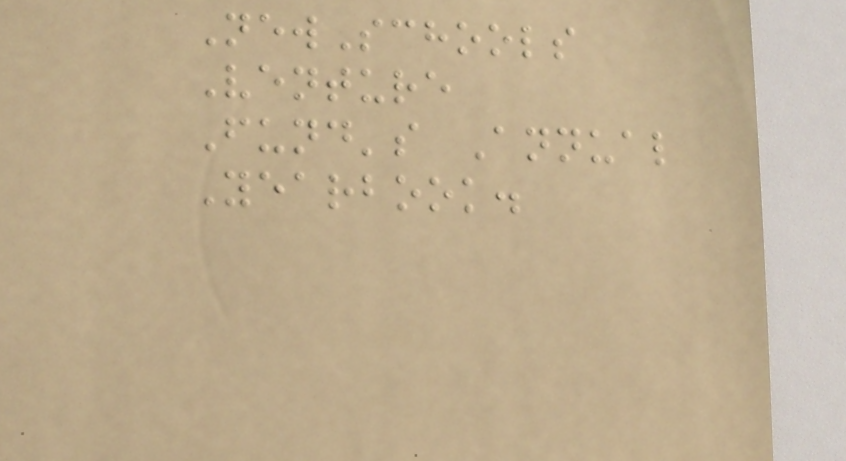NewSchools
Venture
Fund's Annual
Yearbook.
